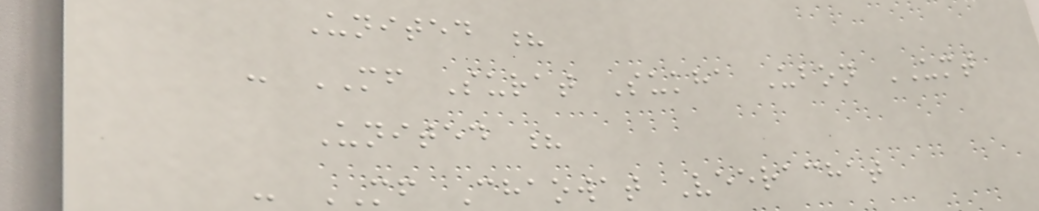United ?
- MF Surat Sukha Ubon UMT
United ?
- MF Chaowat Veerachat
